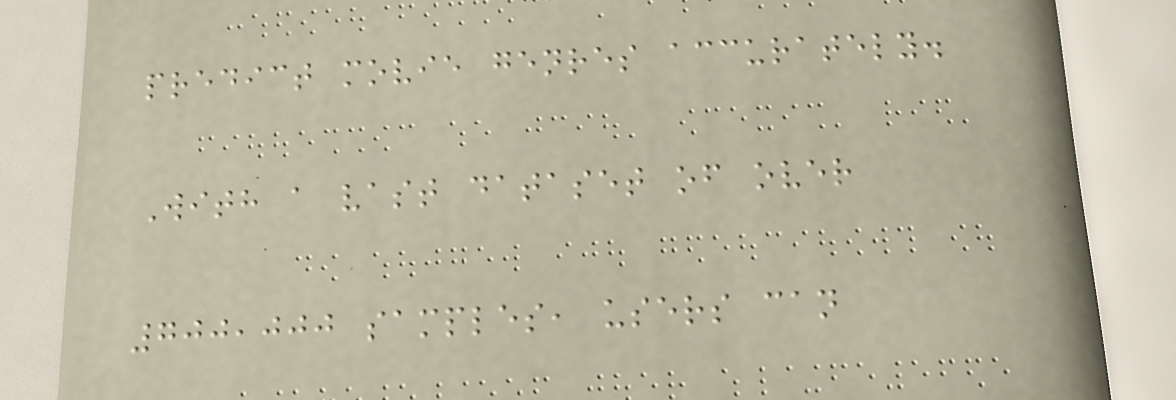predict movie genres accurately.
With a vast dataset of over
700,000 samples, users can
